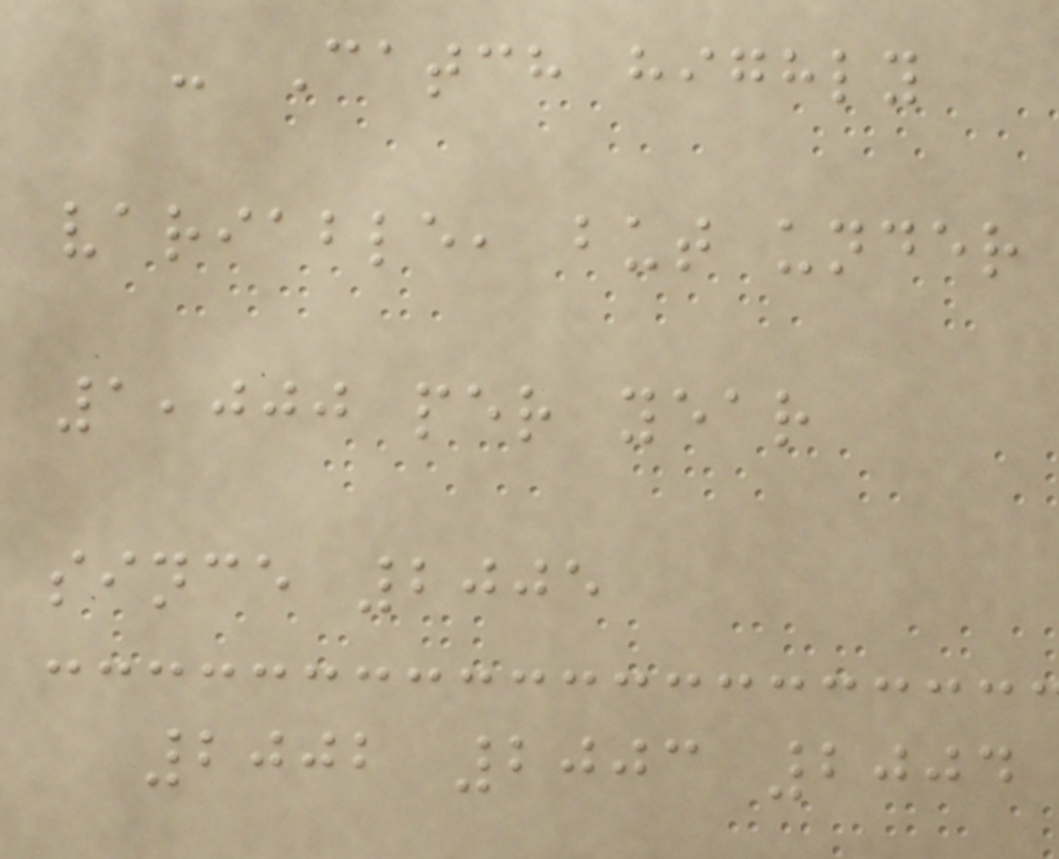- Catch highly
variable, but under
1,000 per year
since 2005
2002 2003 2004
